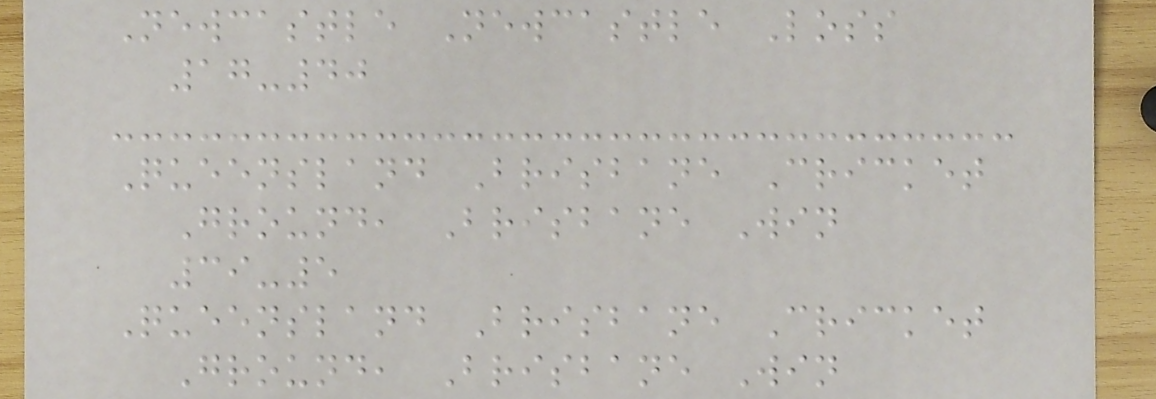Newcastle Newcastle Loss
17-40
Queensland Brisbane Cricket
Ground, Brisbane Win
39-5
Queensland Brisbane Cricket
Ground, Brisbane Win
